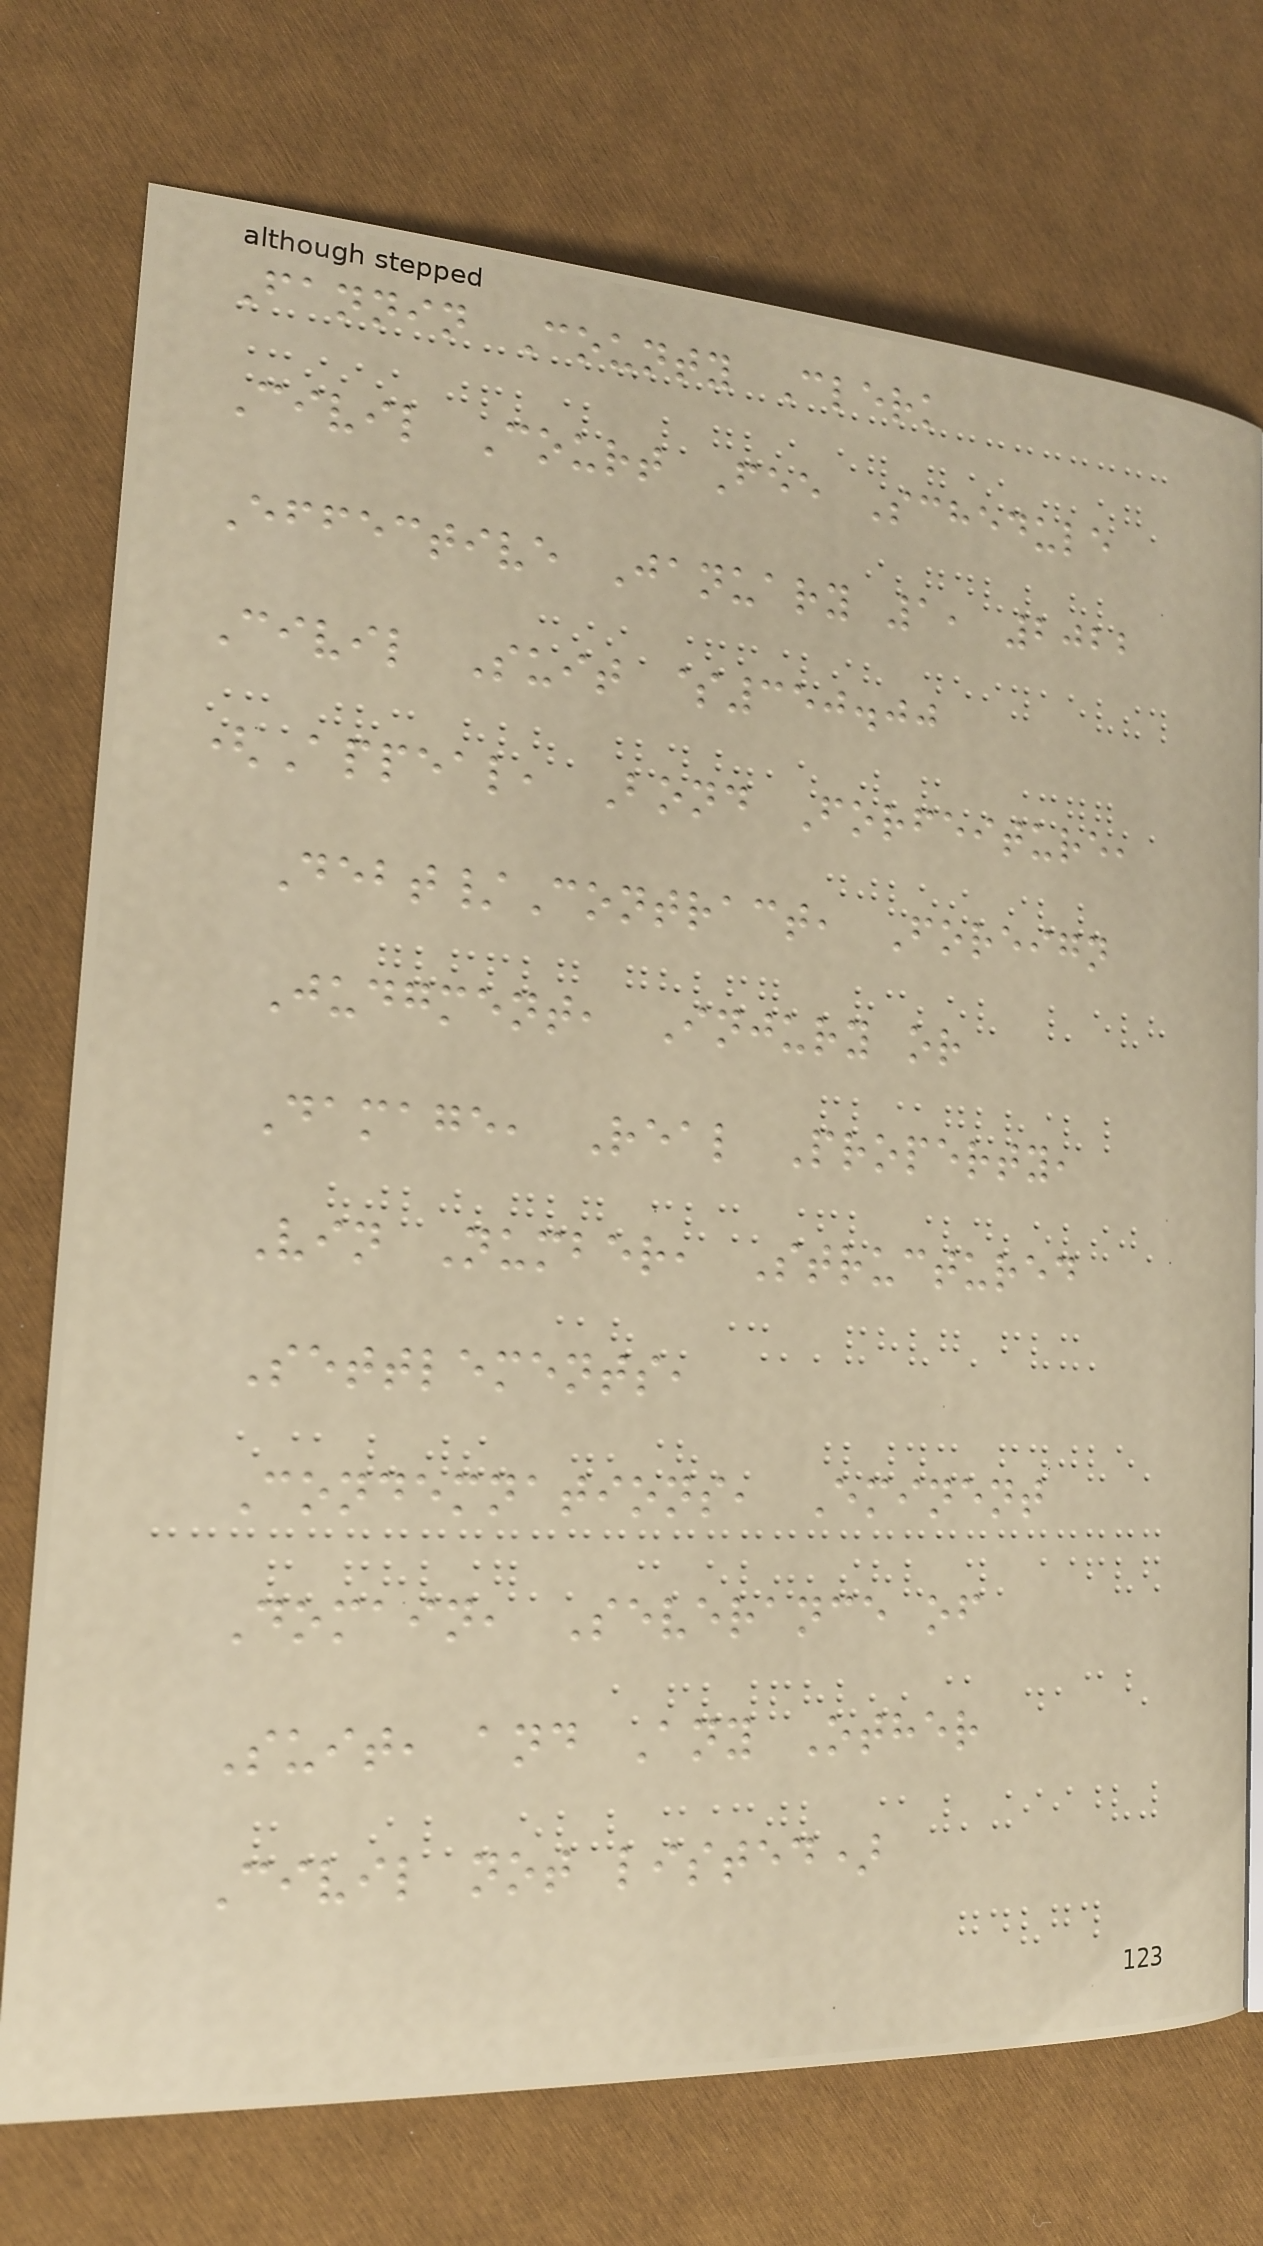Fannin County Clerk
Civil Court Fee Schedule
Effective January 1, 2022
Civil Suit $350.00
(Appeal, Bond Forfeiture,
Debt/Contract, Foreign
Judgment, Injury or
Damage, Real Property,
Vin Number, Structured
Settlements,
Condemnations, Eminent
Domain, Severance of
Suit, and Any Other
Civil not listed)
